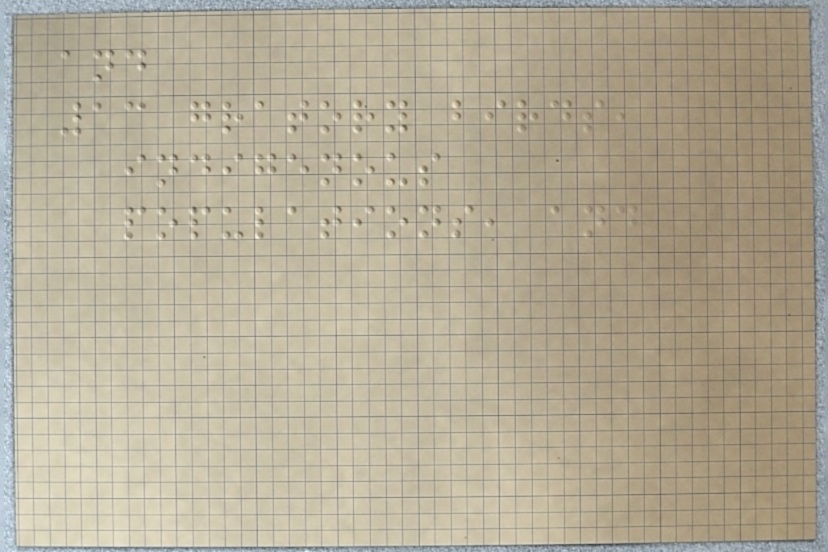and
13 gratory birds,
indigenous
populations, and
